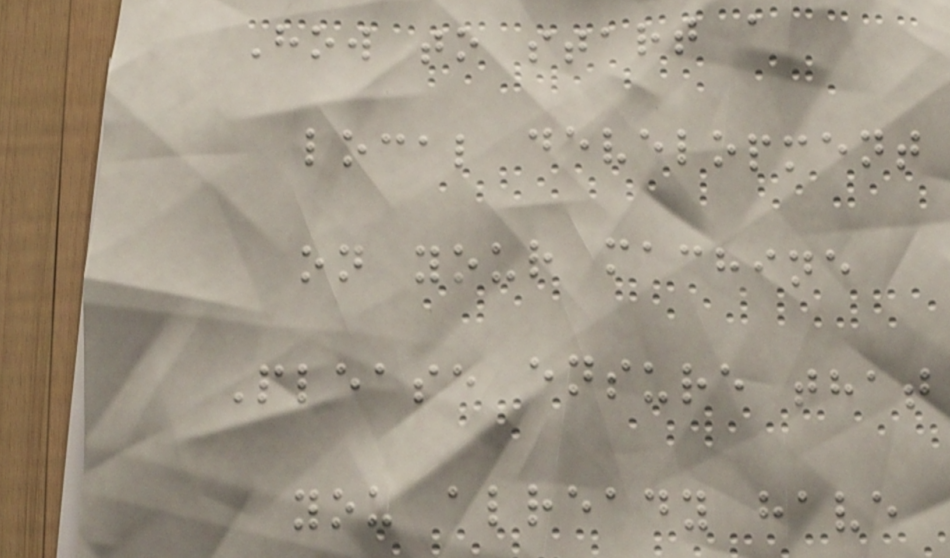How to start a
local development
on your machine
Please ensure that
you already have
